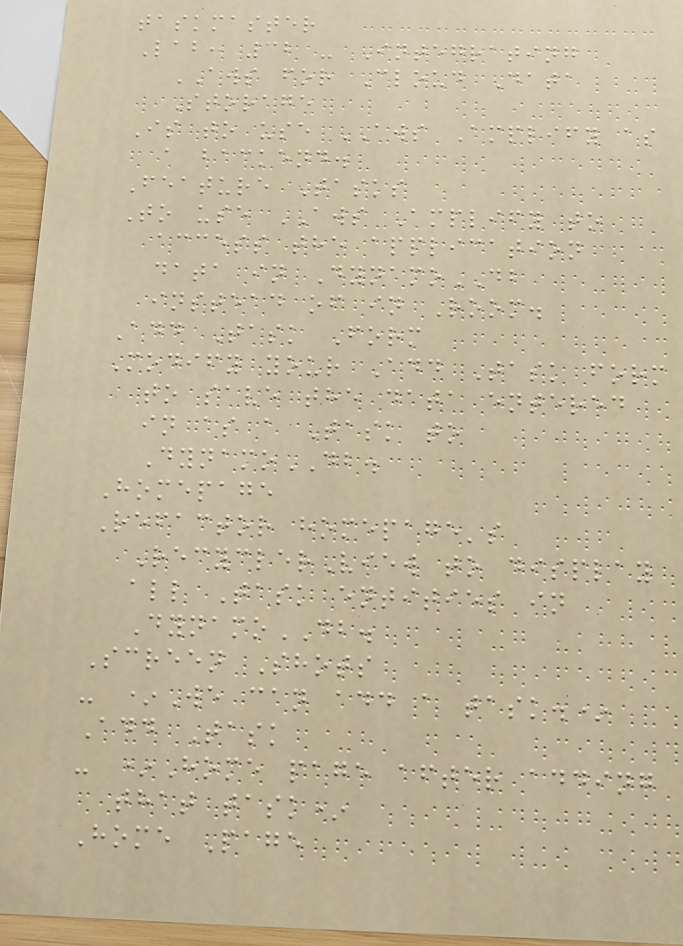taskmaster
Lab: 32 - Integrating
AWS for Cloud Data
Storage
Is to use AWS Amplify as
a backend.
Feature Tasks
To use AWS Amplify to
access the application
data in DynamoDB
instead of in Room.
Add Task Form
Modify your Add Task form
to save the data entered
in as a Task to
DynamoDB.
Homepage
Refactor homepage's
RecyclerView to display
all Task entities in
DynamoDB.
Screen Shots
- *We can add a task.*
Add Task
- *Home page after adding
that task*
Home Page
